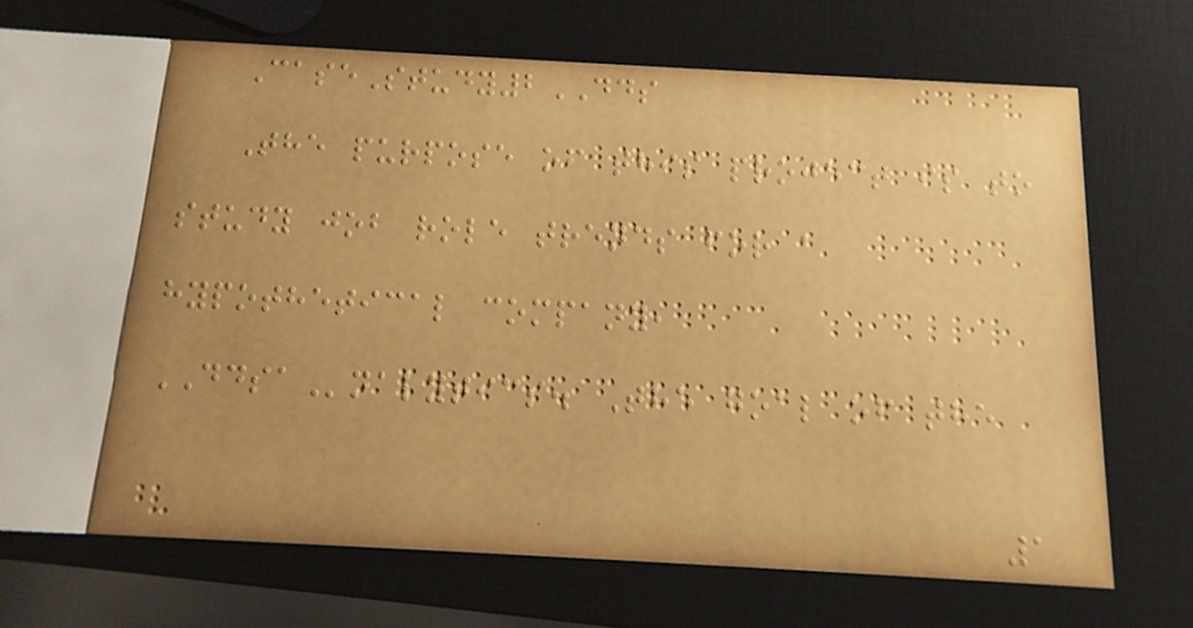CaseStudy2DDS
The purpose of this project is to
study job role trends for a
hypothetical company,
DDSAnalytics. The goal of the
1
